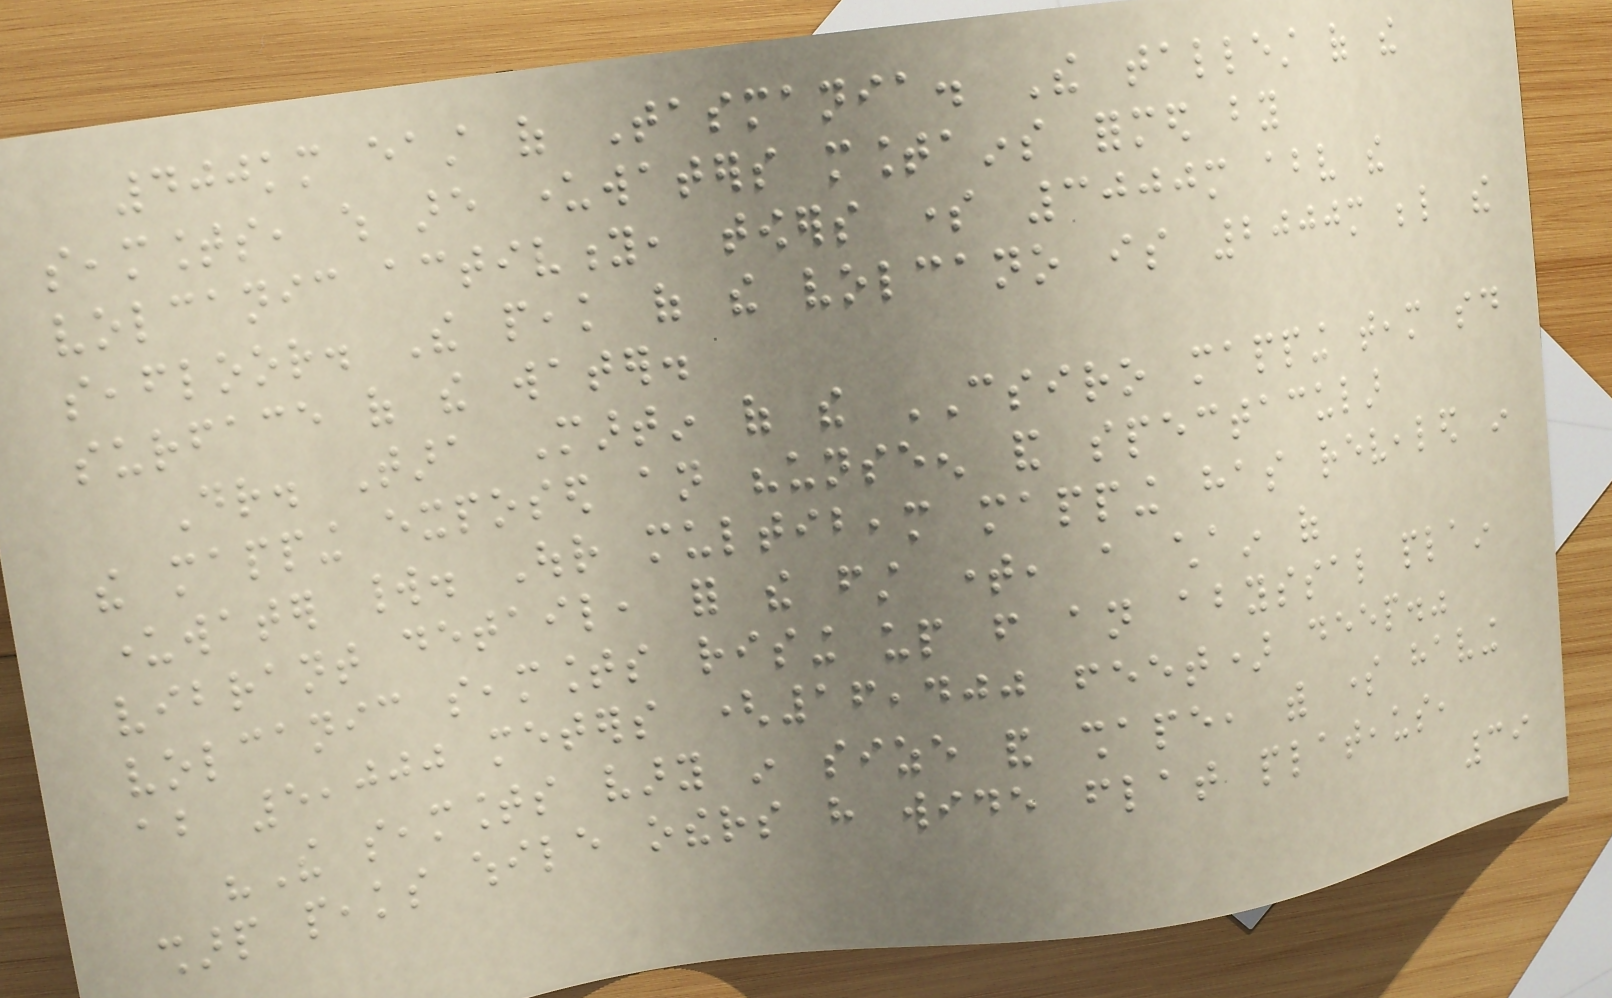400km east of Tasmania. The tallest of the
seamounts, which are underwaters mountains formed by
volcanic activity, towers some 3000m above the
seafloor. The peak of the volcano is 2000m below the
surface of the water.
Dr. Tara Martin of the CSIRO mapping team said
the mapping exposed an "unseen and spectacular
underwater world. Our multibeam mapping has revealed in
vibrant detail, for the first time, a chain of
volcanic seamounts rising up from an abyssal plain
about 5,000 meters (16,400 feet) deep."
"The seamounts vary in size and shape, with some having
sharp peaks while others have wide flat plateaus,
39
